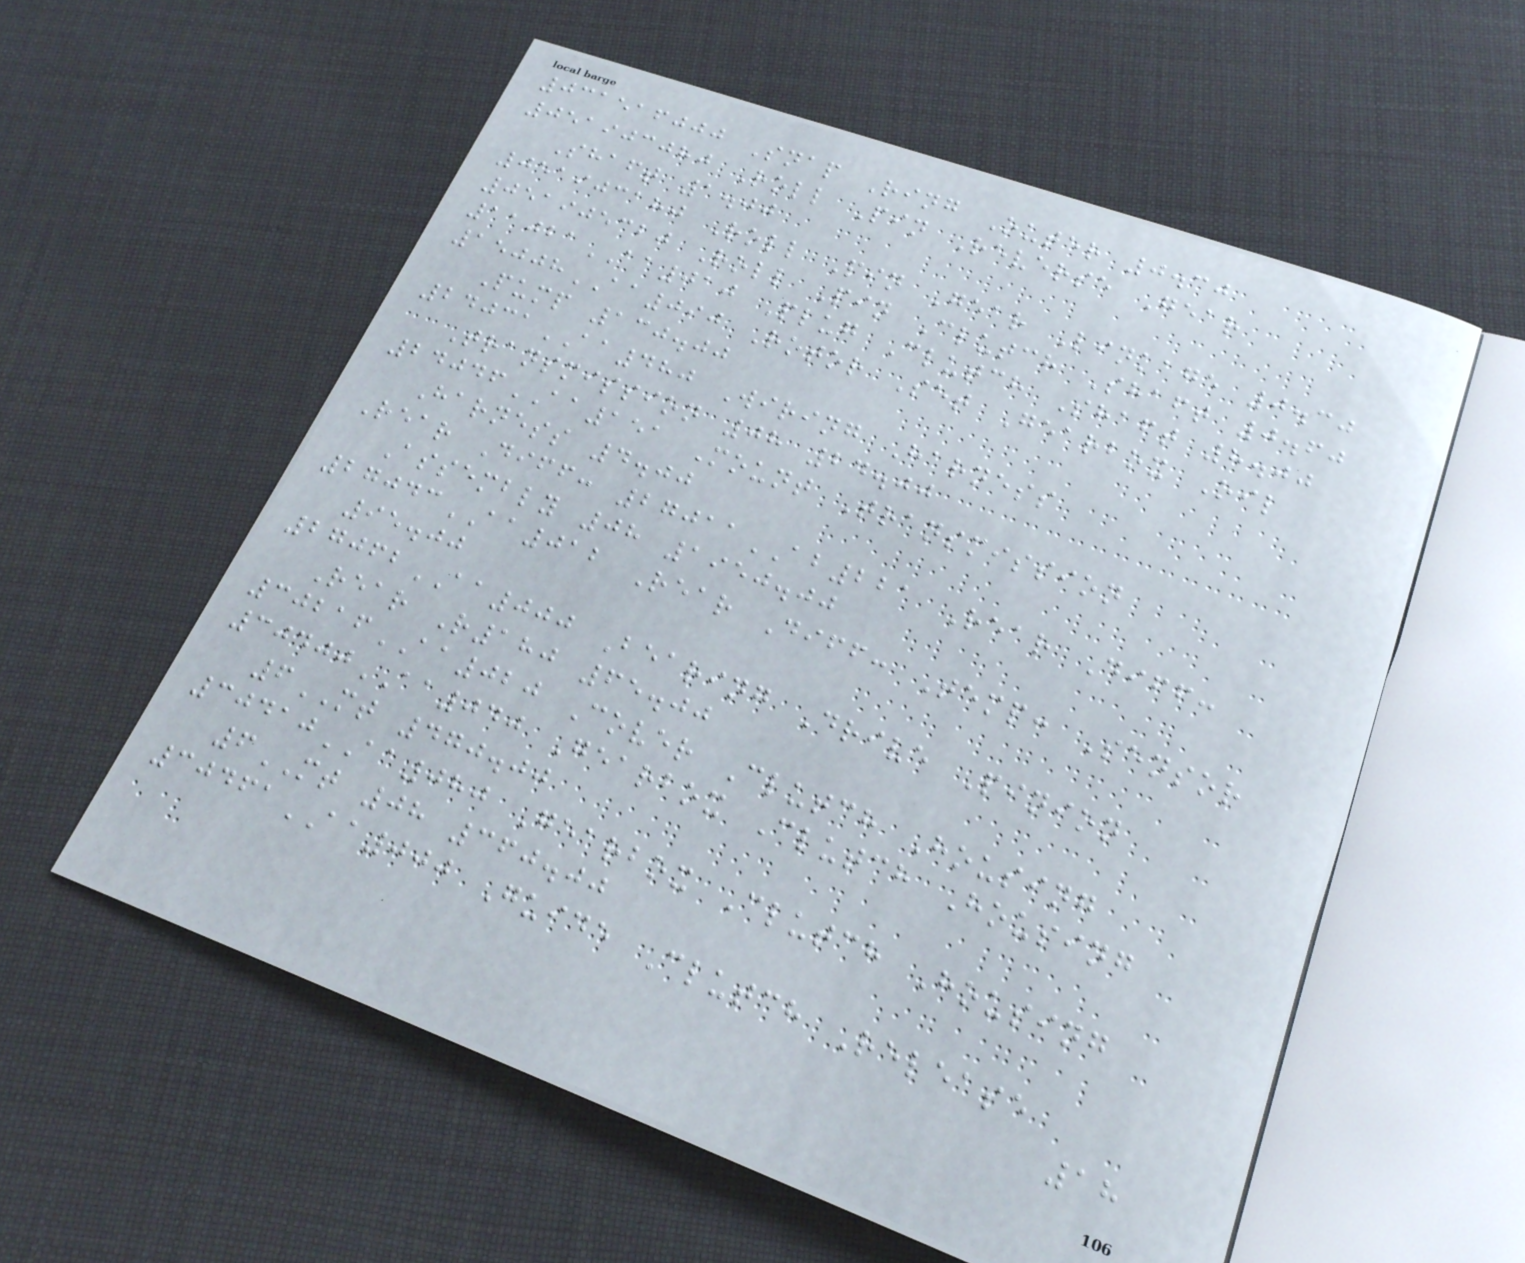031516000 Snap Ring Outer 0.30
051903080 Roll Pin Reverse Gear
Shaft 1.00
051903180 Roll Pin Gear Linkage 0.30
051905320 Roll Pin Clutch Shaft 0.60
11021AA010 Plug Clutch Shaft 8.00
15008AA090 Rotor Set Gearbox Oil
Pump 130.00
24031AA480 Wiring Harness
Transmission 08 24.00
24046AA151 Mount Transmission
Harness 4.00
Rear Diff: 27011AB221 Rear Diff:
Assembly 08 1950.00
27043AA012 Rear Diff: Temp: Sensor
95.00
27062AA000 Bearing Drive Pinion
Rear R180 65.00
30216AA020 Cover Clutch Housing
30400AA040 Gearbox Clutch Housing
6MT 470.00
30410AA080 Gearbox Clutch Housing
6MT 08 360.00
30461AA000 Guide Clutch Release
18
